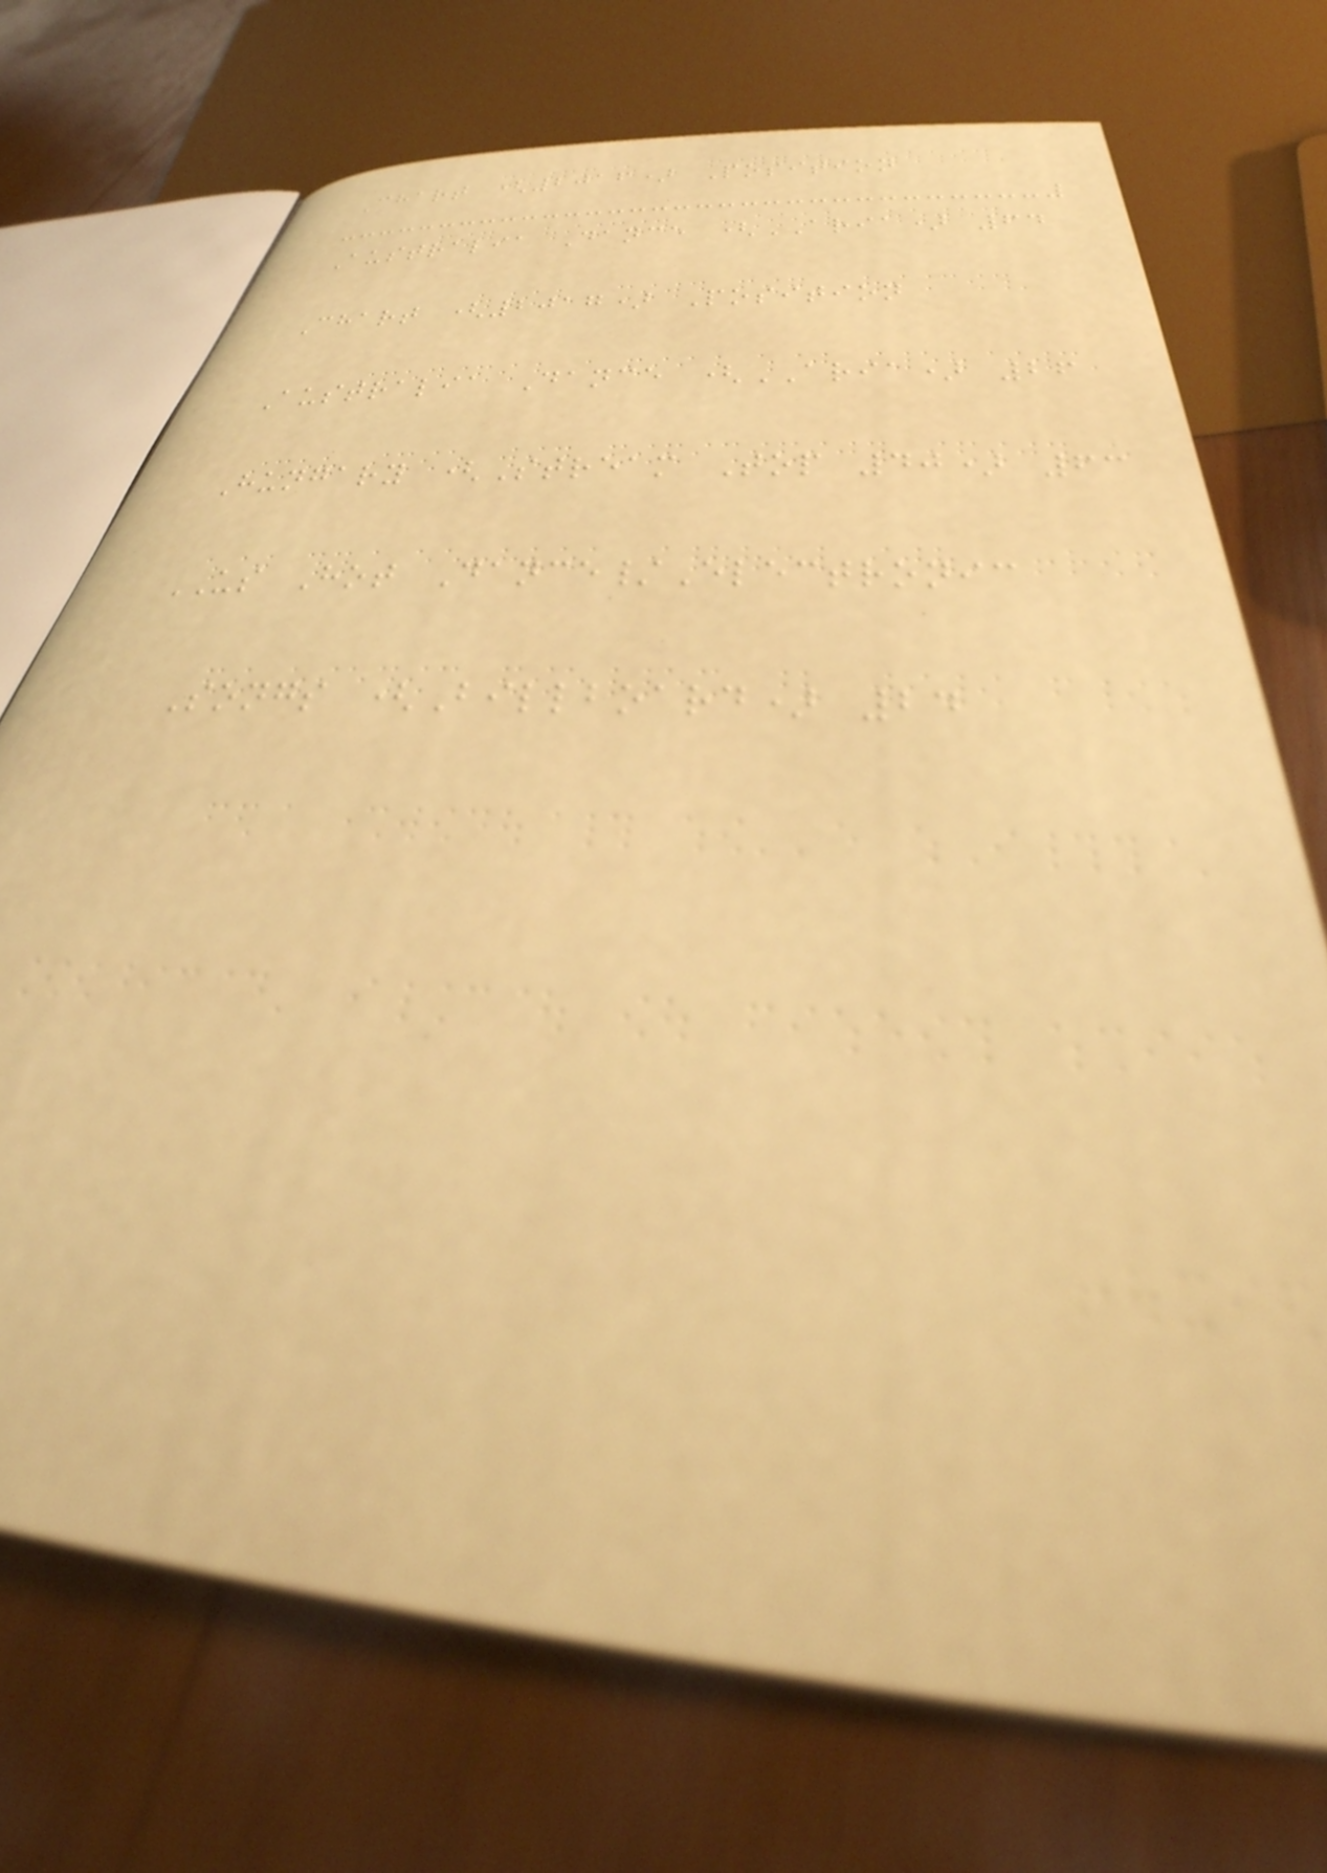Chart (2016) Position
Australia Dance (ARIA) 64
Chart (2017) Position
Australia Dance (ARIA) 26
Hungary (Stream Top 40) 63
US Hot Dance/Electronic
Songs (Billboard) 24
